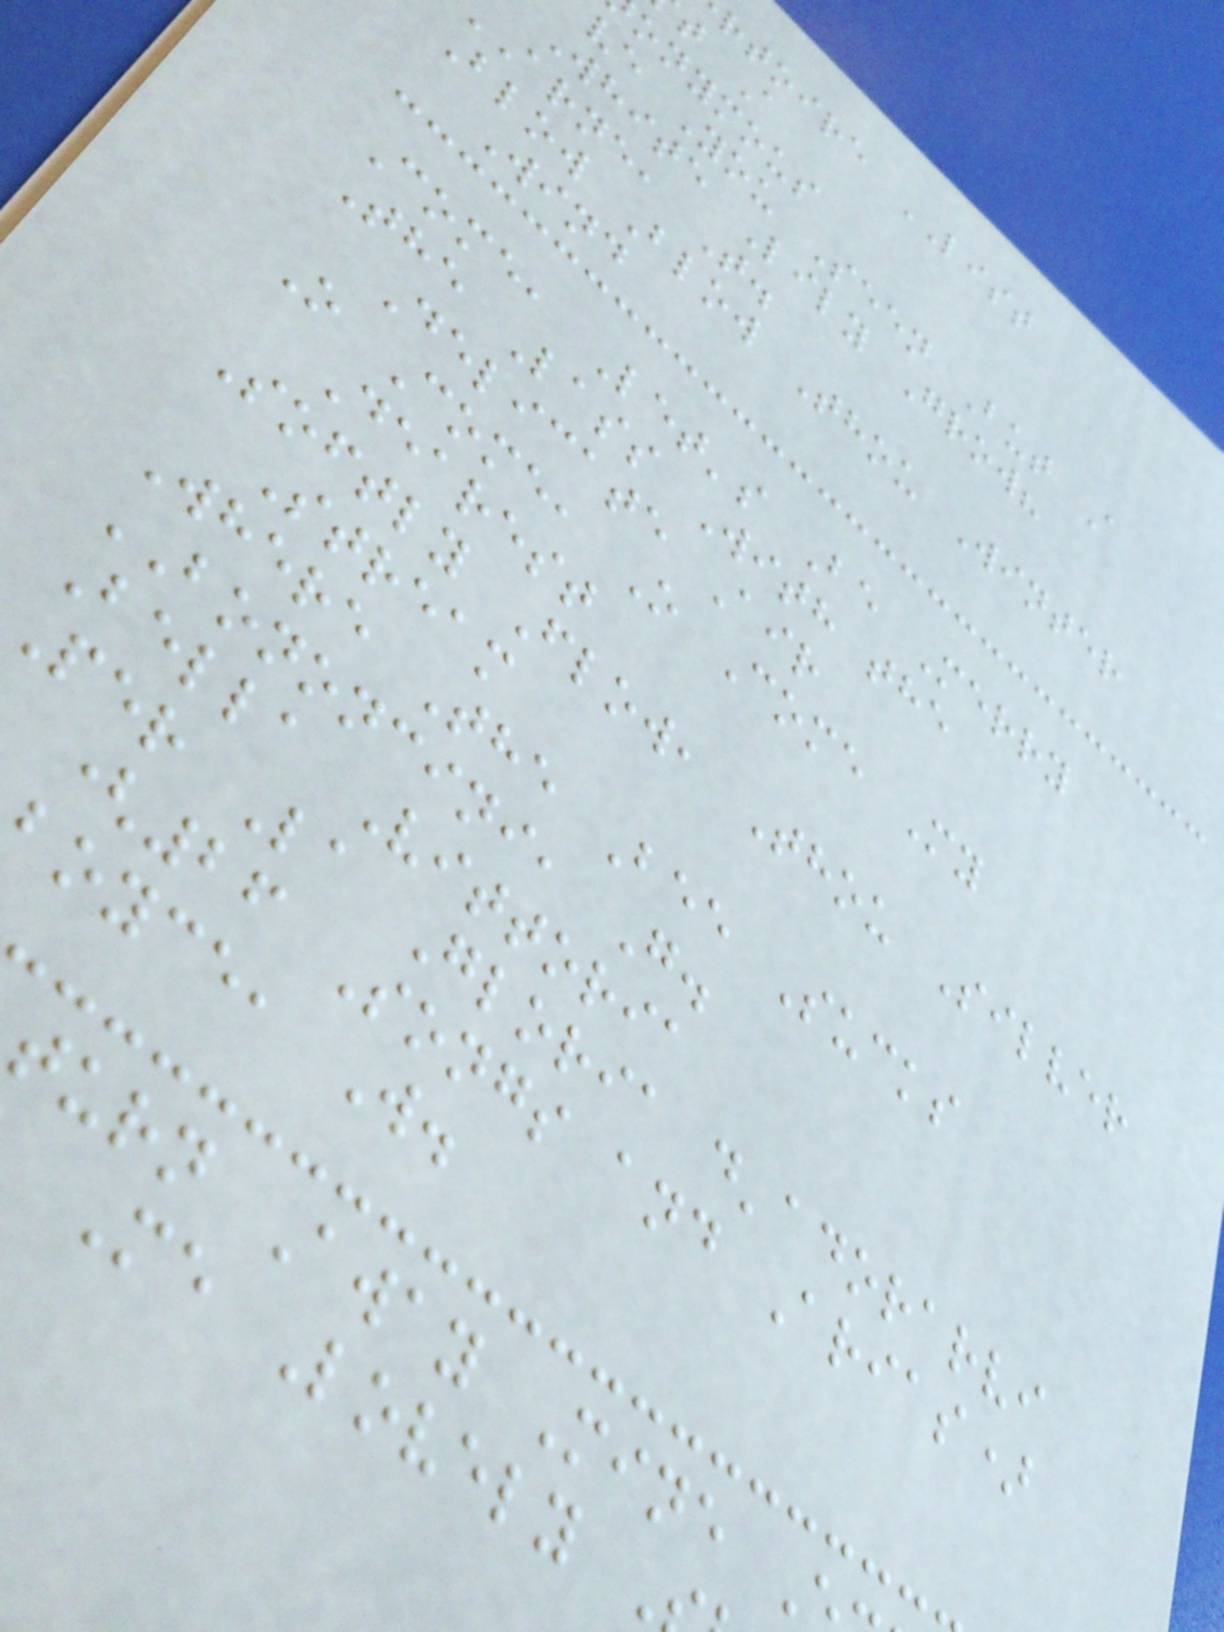rtoire LIST
t A
onymous
ve You Seen But A
White Lily Grow?
arne, T.
Blow Blow Thou Winter
Wind
Come, Let's Be Merry
The Lass With the
Delicate Air
O Come, O Come My
Dearest
Softly Flow, Thou Silver
Stream
Where The Bee Sucks
BONONCINI, G.
Bella Vittoria
Per La Gloria d'adorarvi
(26 Songs and Arias)
boyce, W.
turn Away Mine
Me Lovely
